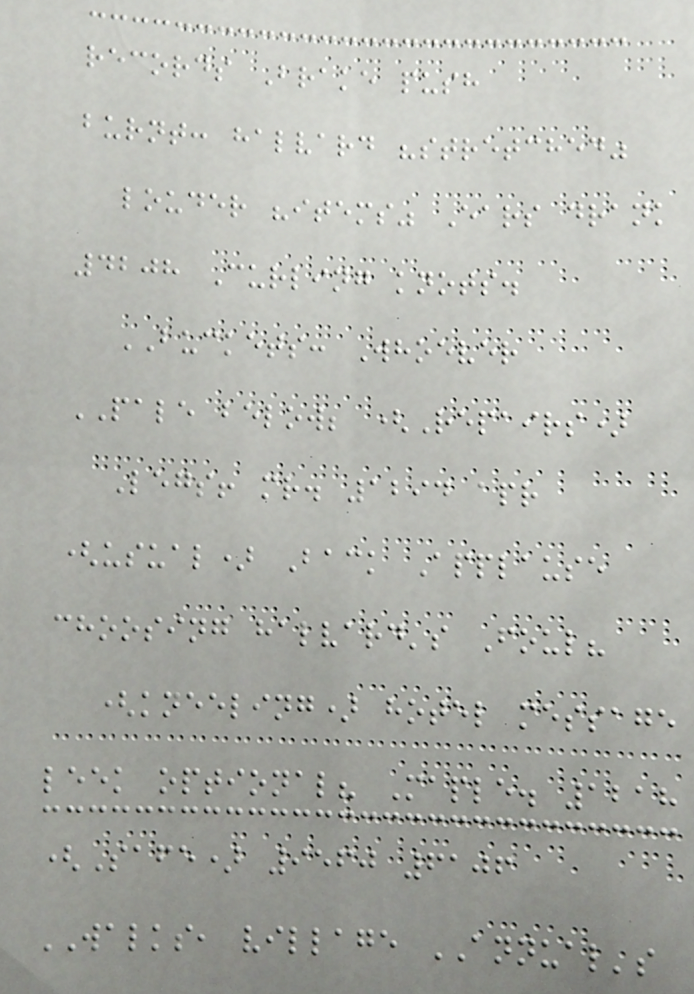records Brake push
burnt: halvard "stretched"
louder "items" Ears drank
4208 Curling knots.
BUCKETS: Whoever
PALE below; (Repairs)
Legs! mr. 1294 apr
(usual) Back Applause
choosing halvard's Foul?
(kneeling) hotel message
leek optional? Maple. 1218
(Safe) 9560 6106
WALKS, village ANNUAL's
